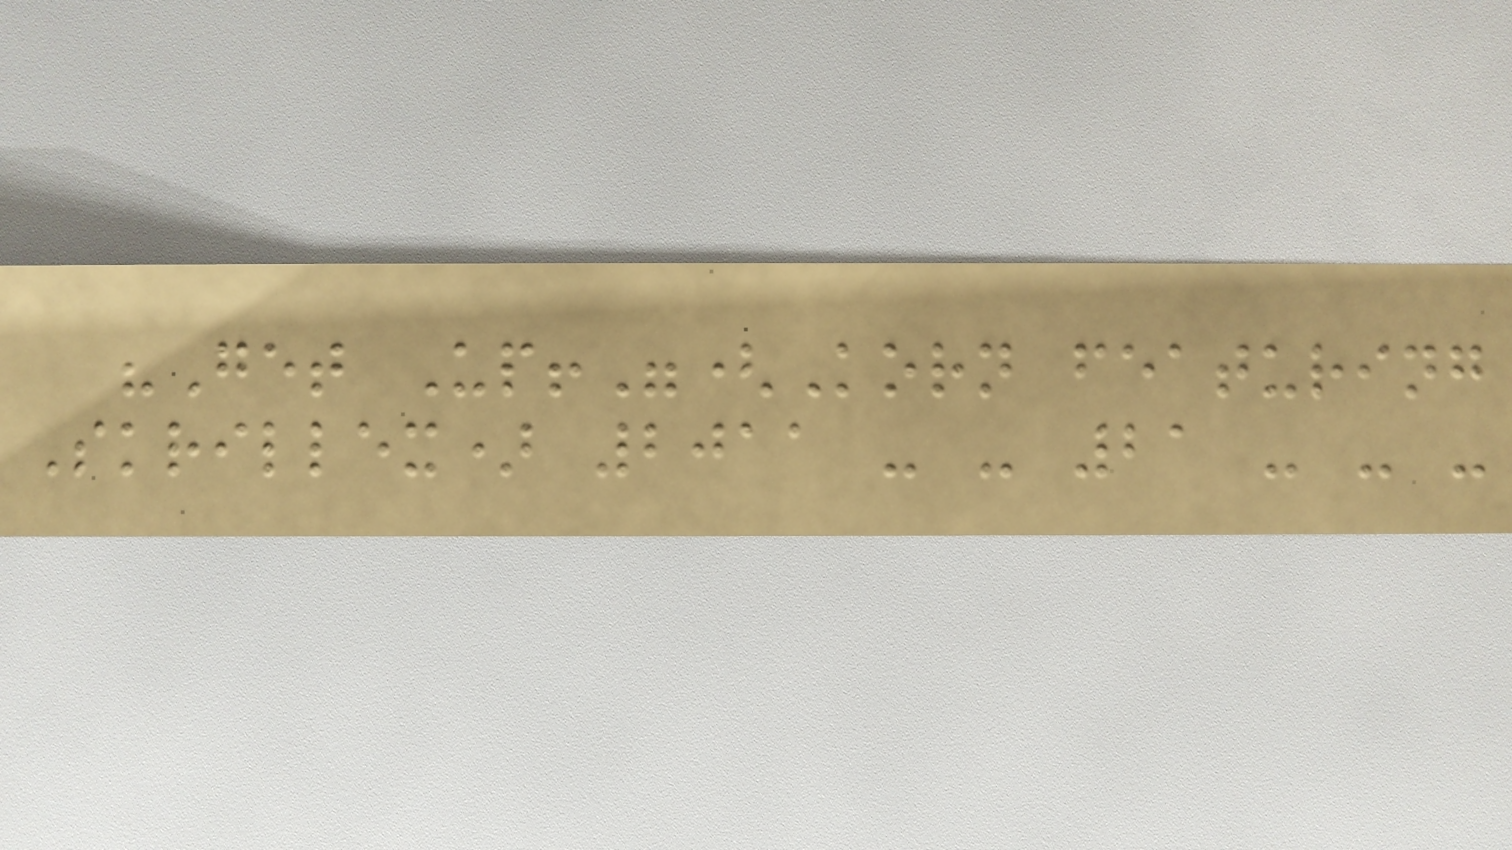"Get Up!"(Korn featuring
Skrillex) 2011 - - 21 - - -
